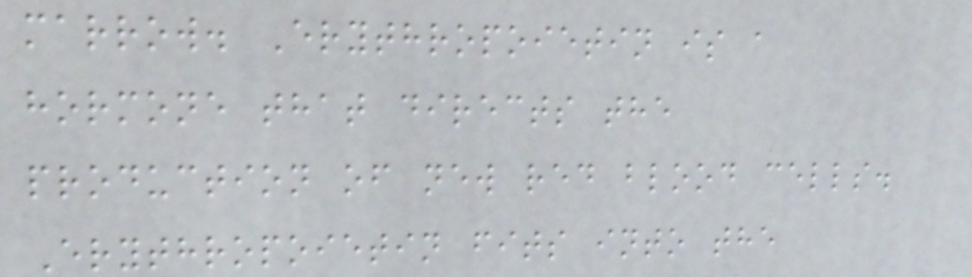marrow. Erythropoietin is a
hormone that directs the
production of new red blood cells.
Erythropoietin fits into the
